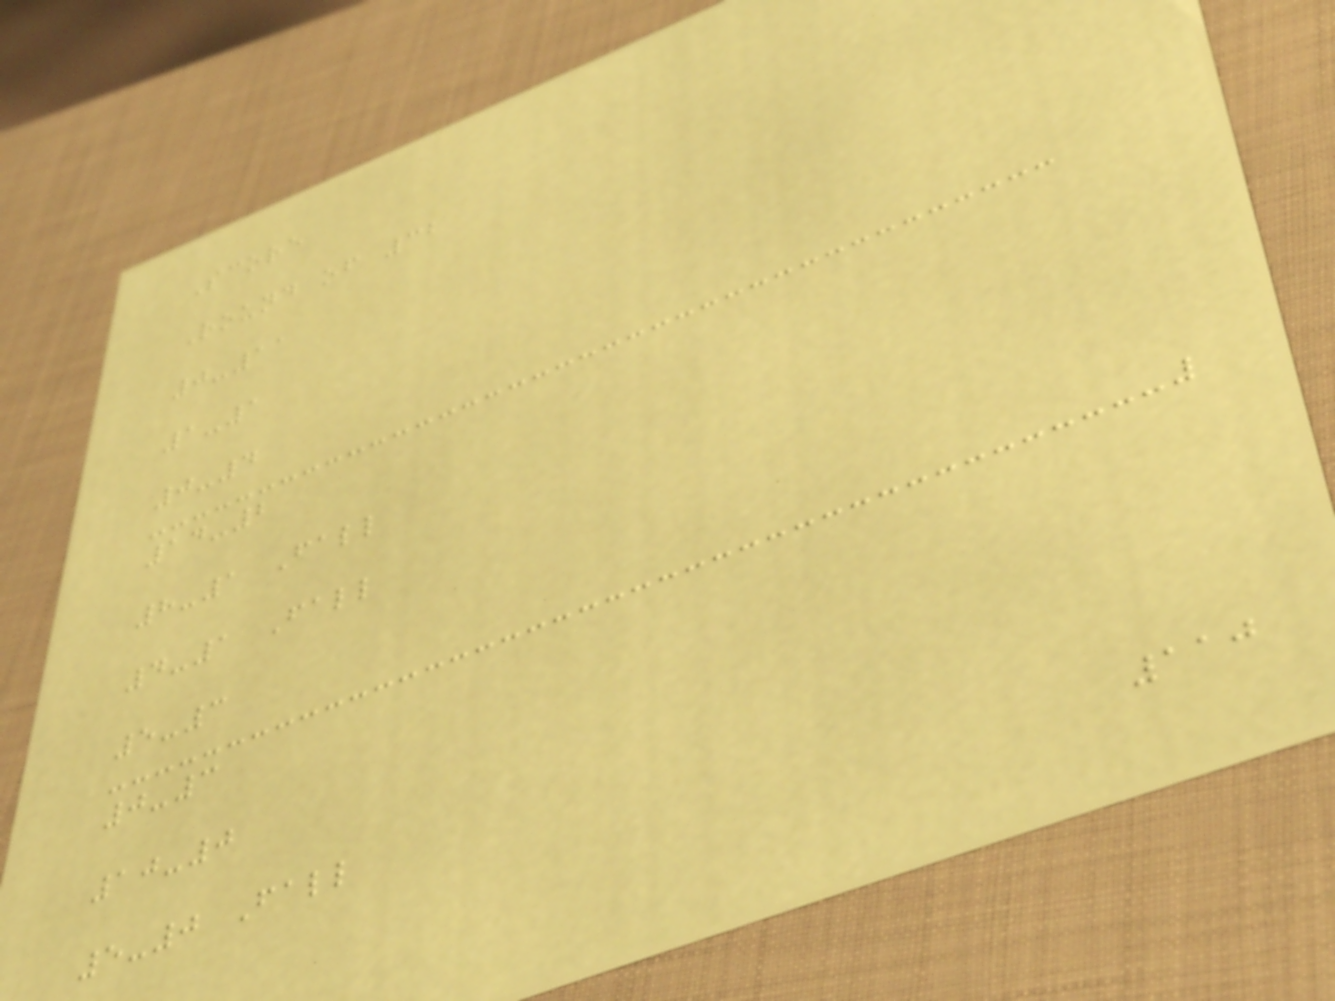Score
Round of 32
0-11
1-1
0-4
14-2
8-1 Fall
4-1 Fall
5-3
0-3
10-0
5-0 Fall
110
